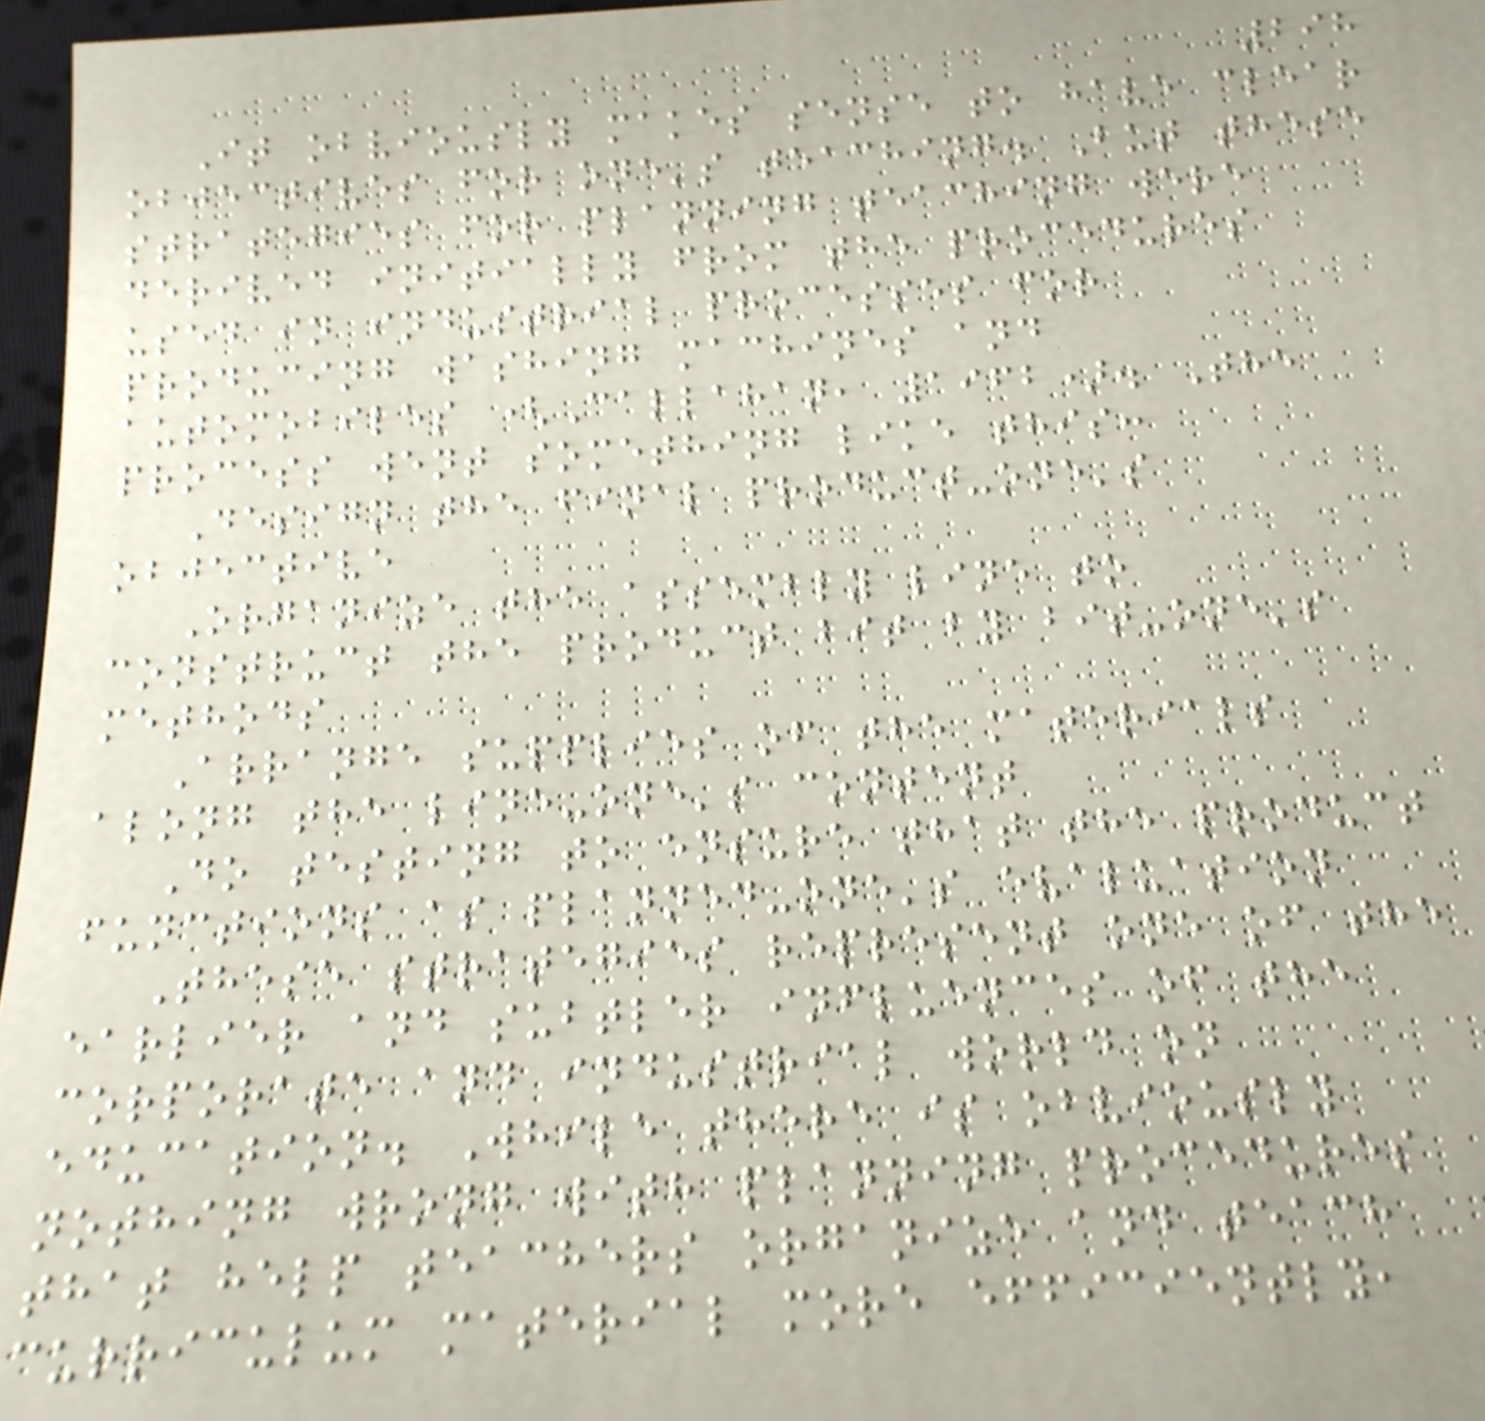298
It obviously makes sense to have clear
objectives for one's teaching. But these
strategies for planning teaching were
derived initially from the procedures
used in industrial processes for
producing washing machines and
automobiles (Callahan, 1962). The
process went something like this:
Design the final product-one's
objective
Organize the assembly line to
construct the product bit by bit-one's
methods
Arrange supplies of the materials
along the line-one's content
Do testing to ensure that the product
functions as planned-one's evaluation
These strategies represent one of the
earlier and subtler influences of the
corporate and industrial world on
education. While there is obviously
nothing wrong with planning procedures
that help teachers organize and teach
curriculum material more efficiently,
